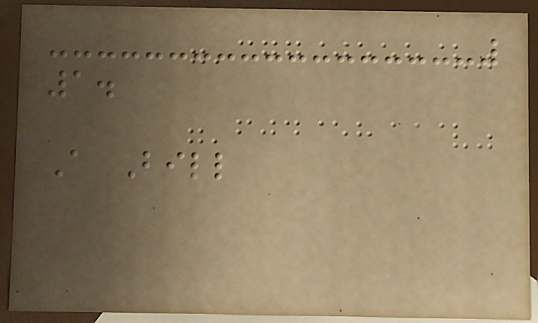1.
A Bill
